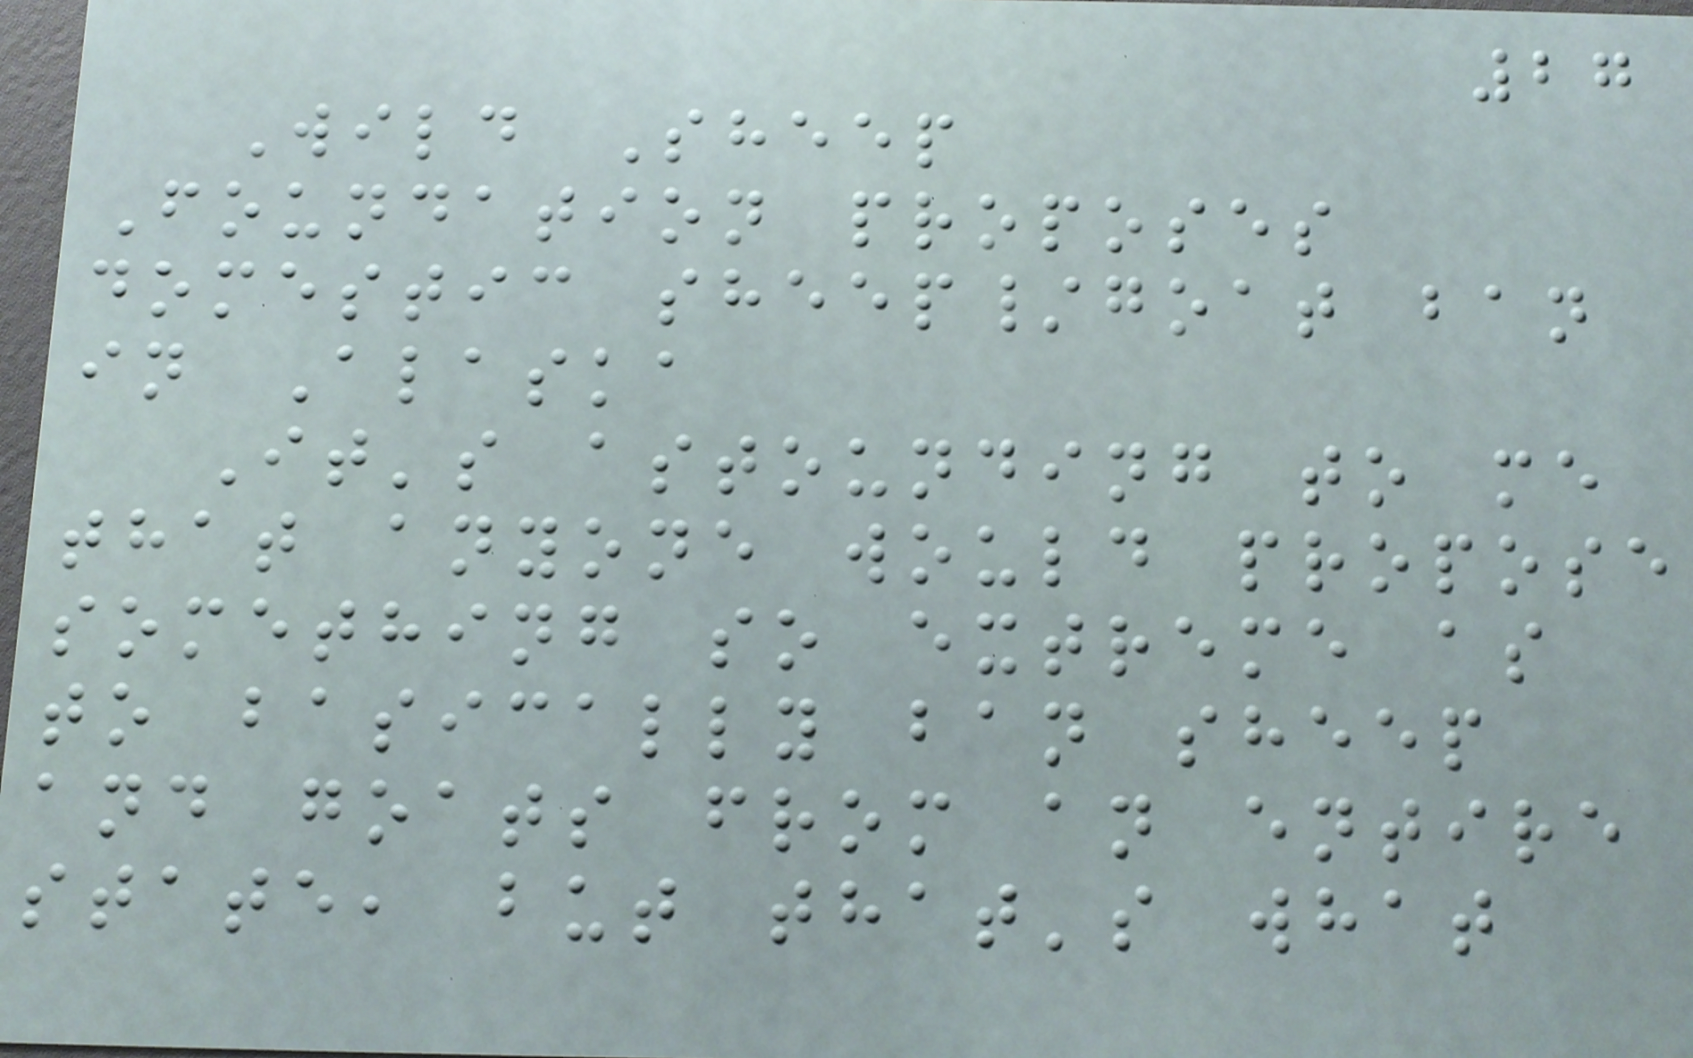27
Wild Sheep
Foundation proposes
domestic sheep/goat ban
in Alaska
It's astounding to me
that anyone would propose
something so extreme as
to basically ban sheep
and goats from an entire
state, but that's what
